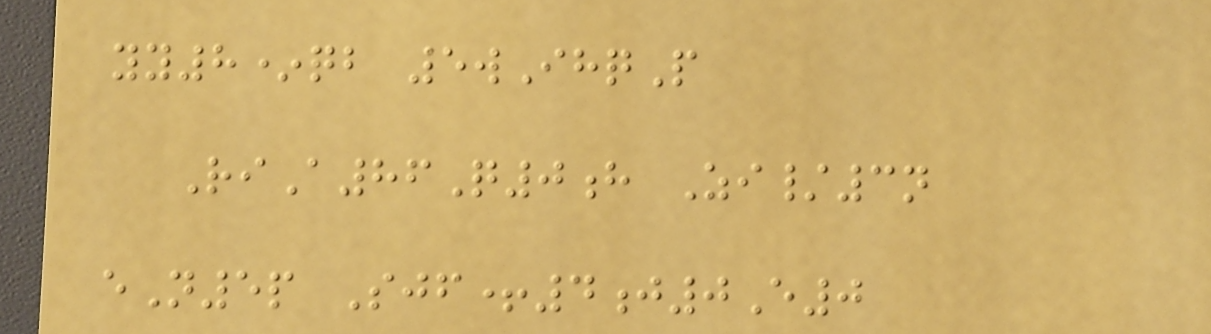yy8*qb 5wIhqP
RiA86Q0h Zi/3n
eN5p Sjf+4j0E0
